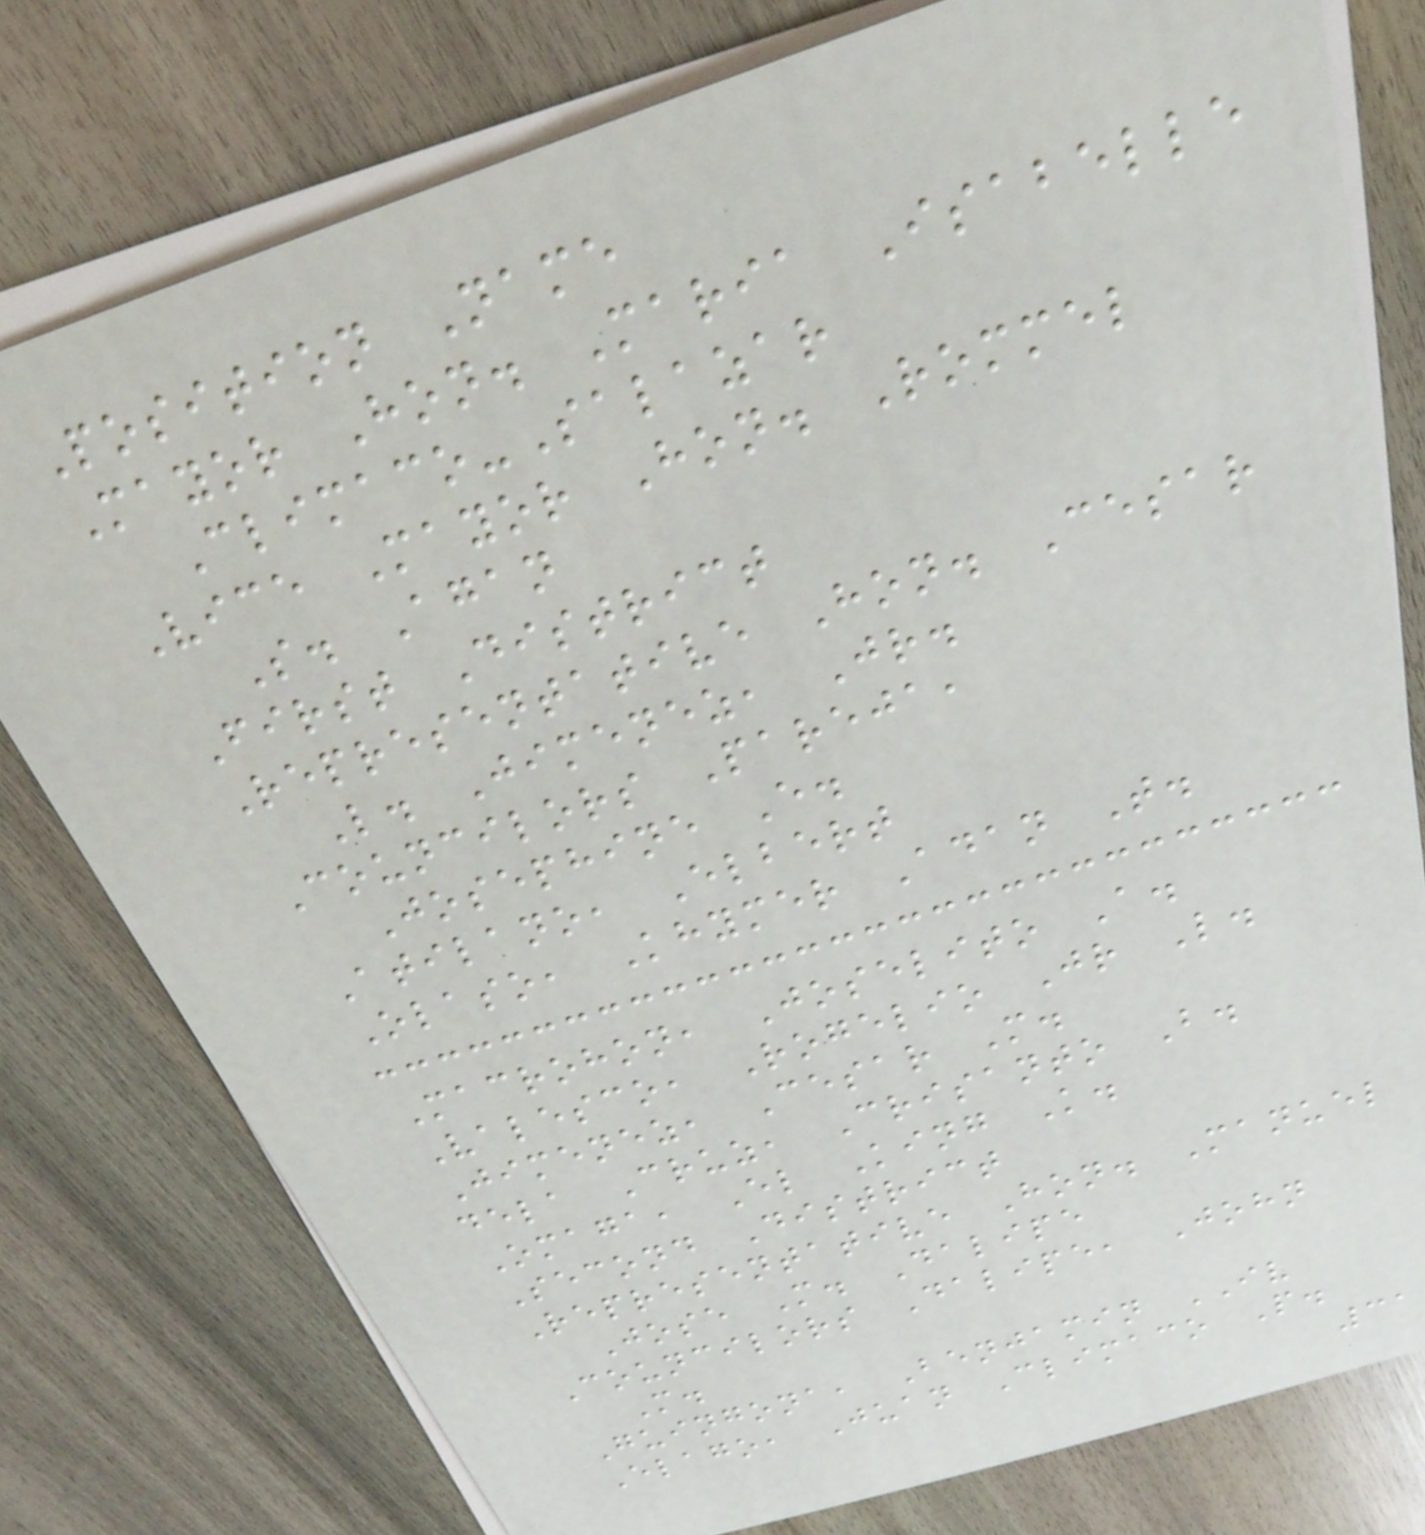Position Name
Mayor Hon. Maria Isabelle
Climaco-Salazar
Vice Mayor Hon. Rommel
S. Agan
First District
Representative Hon. Cesar
L. Jimenez, Jr.
Councilors Pareja,
Josephine E.
Atilano, Elbert
Olaso, Khymer Adan T.
Macrohon, Joselito A.
Valesco, Rogelio Jr L.
Jimenez, Cesar M.
dela Cruz, Crisanto B.
Omaga, El King K.
Second District
Representative Hon. Manuel
Jose M. Dalipe
Councilors Dalipe, John
M.
Guingona, Benjamin IV
Elago, Juan Climaco P.
31
